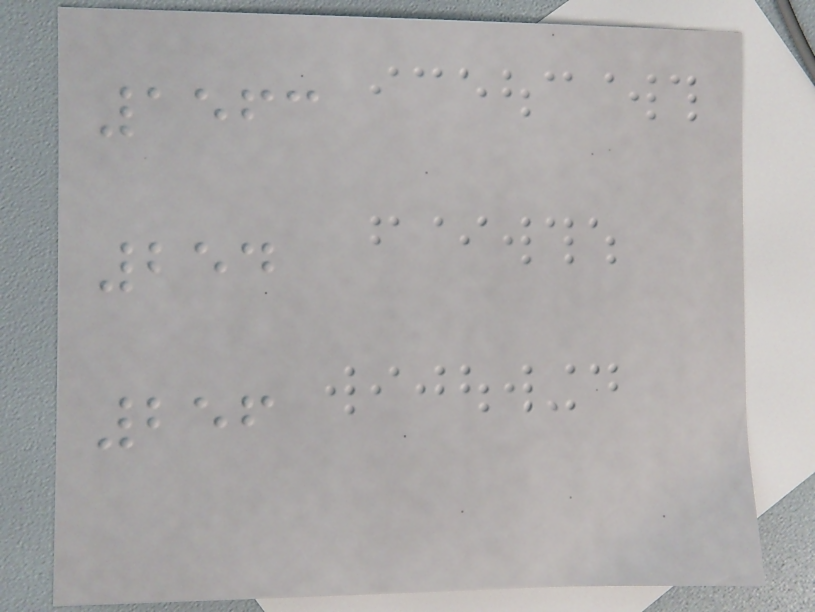1563
254
256
